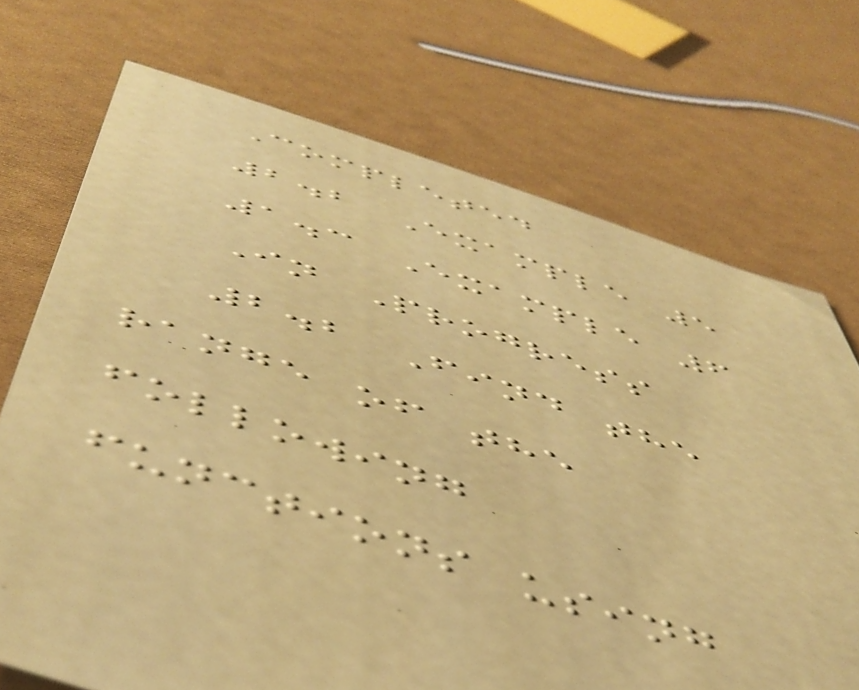Completed
2.2 Example 5
1.3 Example 6
In Progress
2.2 Find the
range of the
following
functions using
